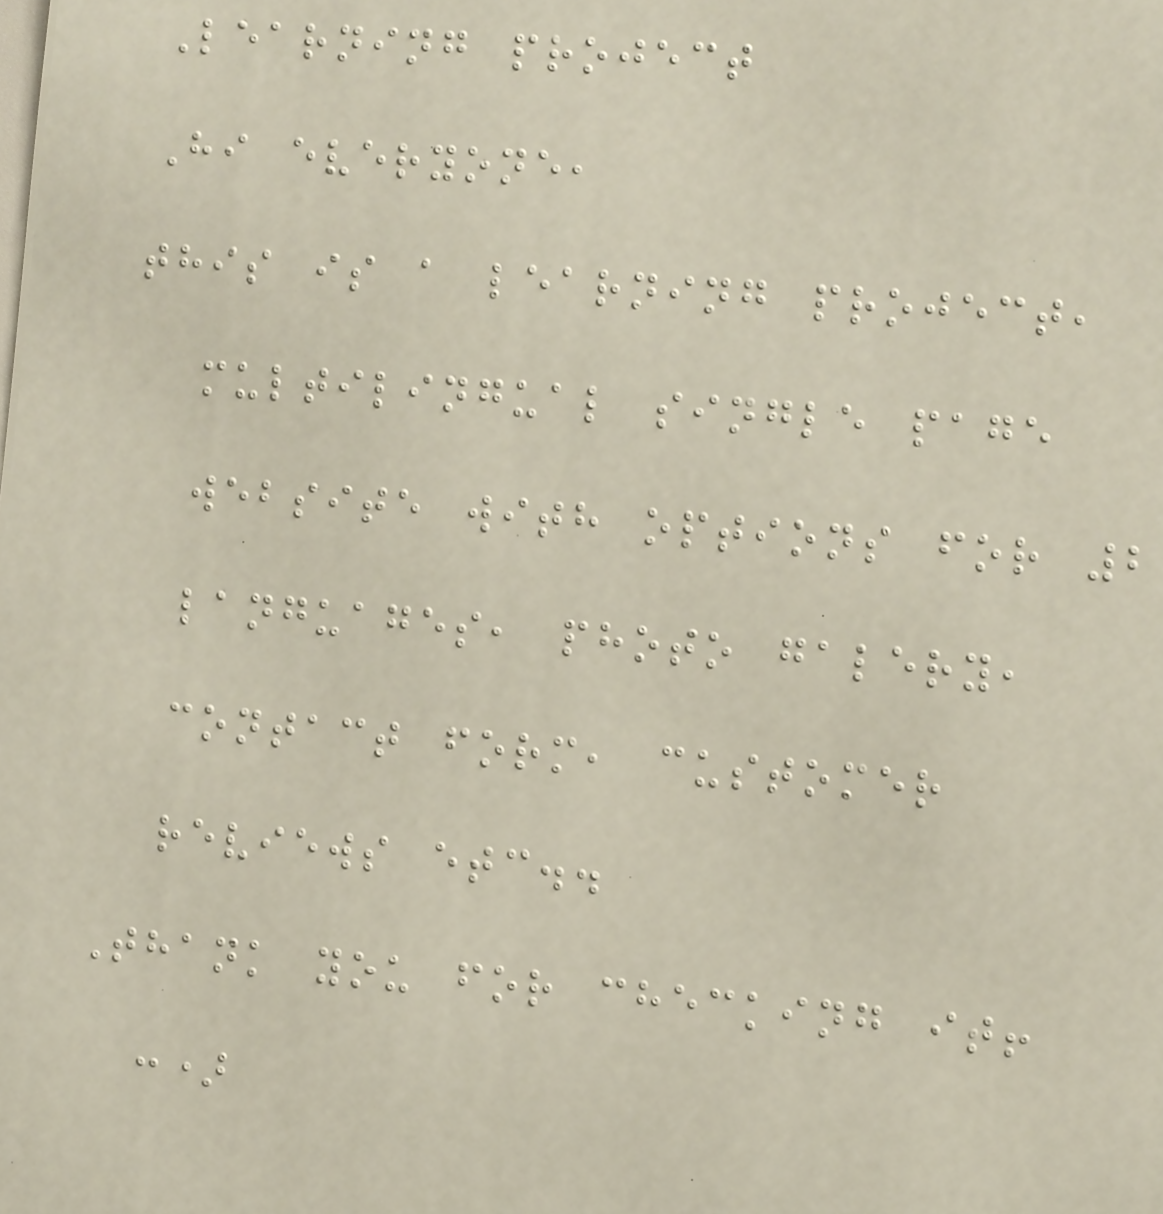Learning project
Hi everyone,
this is a learning project,
multilingual single page
website with options for 2
languages, photo galery,
contact form, customer
reviews etc..
Thank you for checking it!
:)
